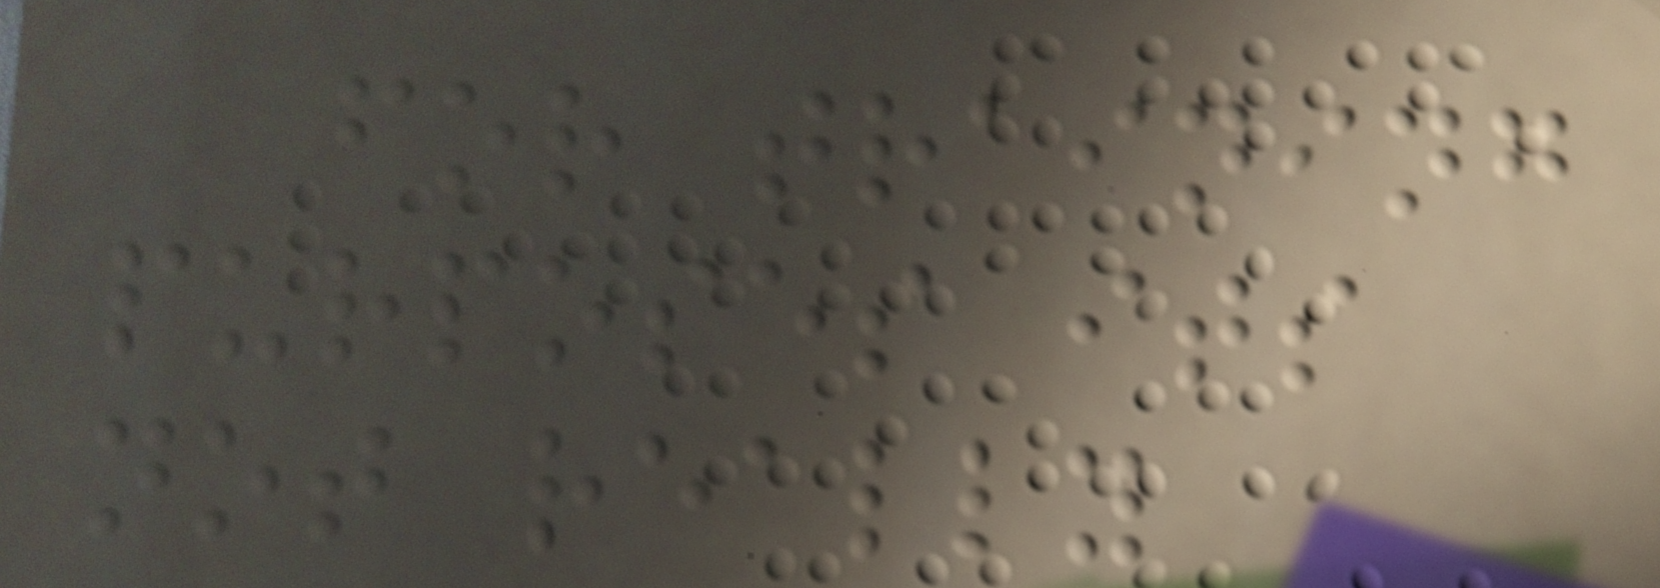for training
purposes its
not really
